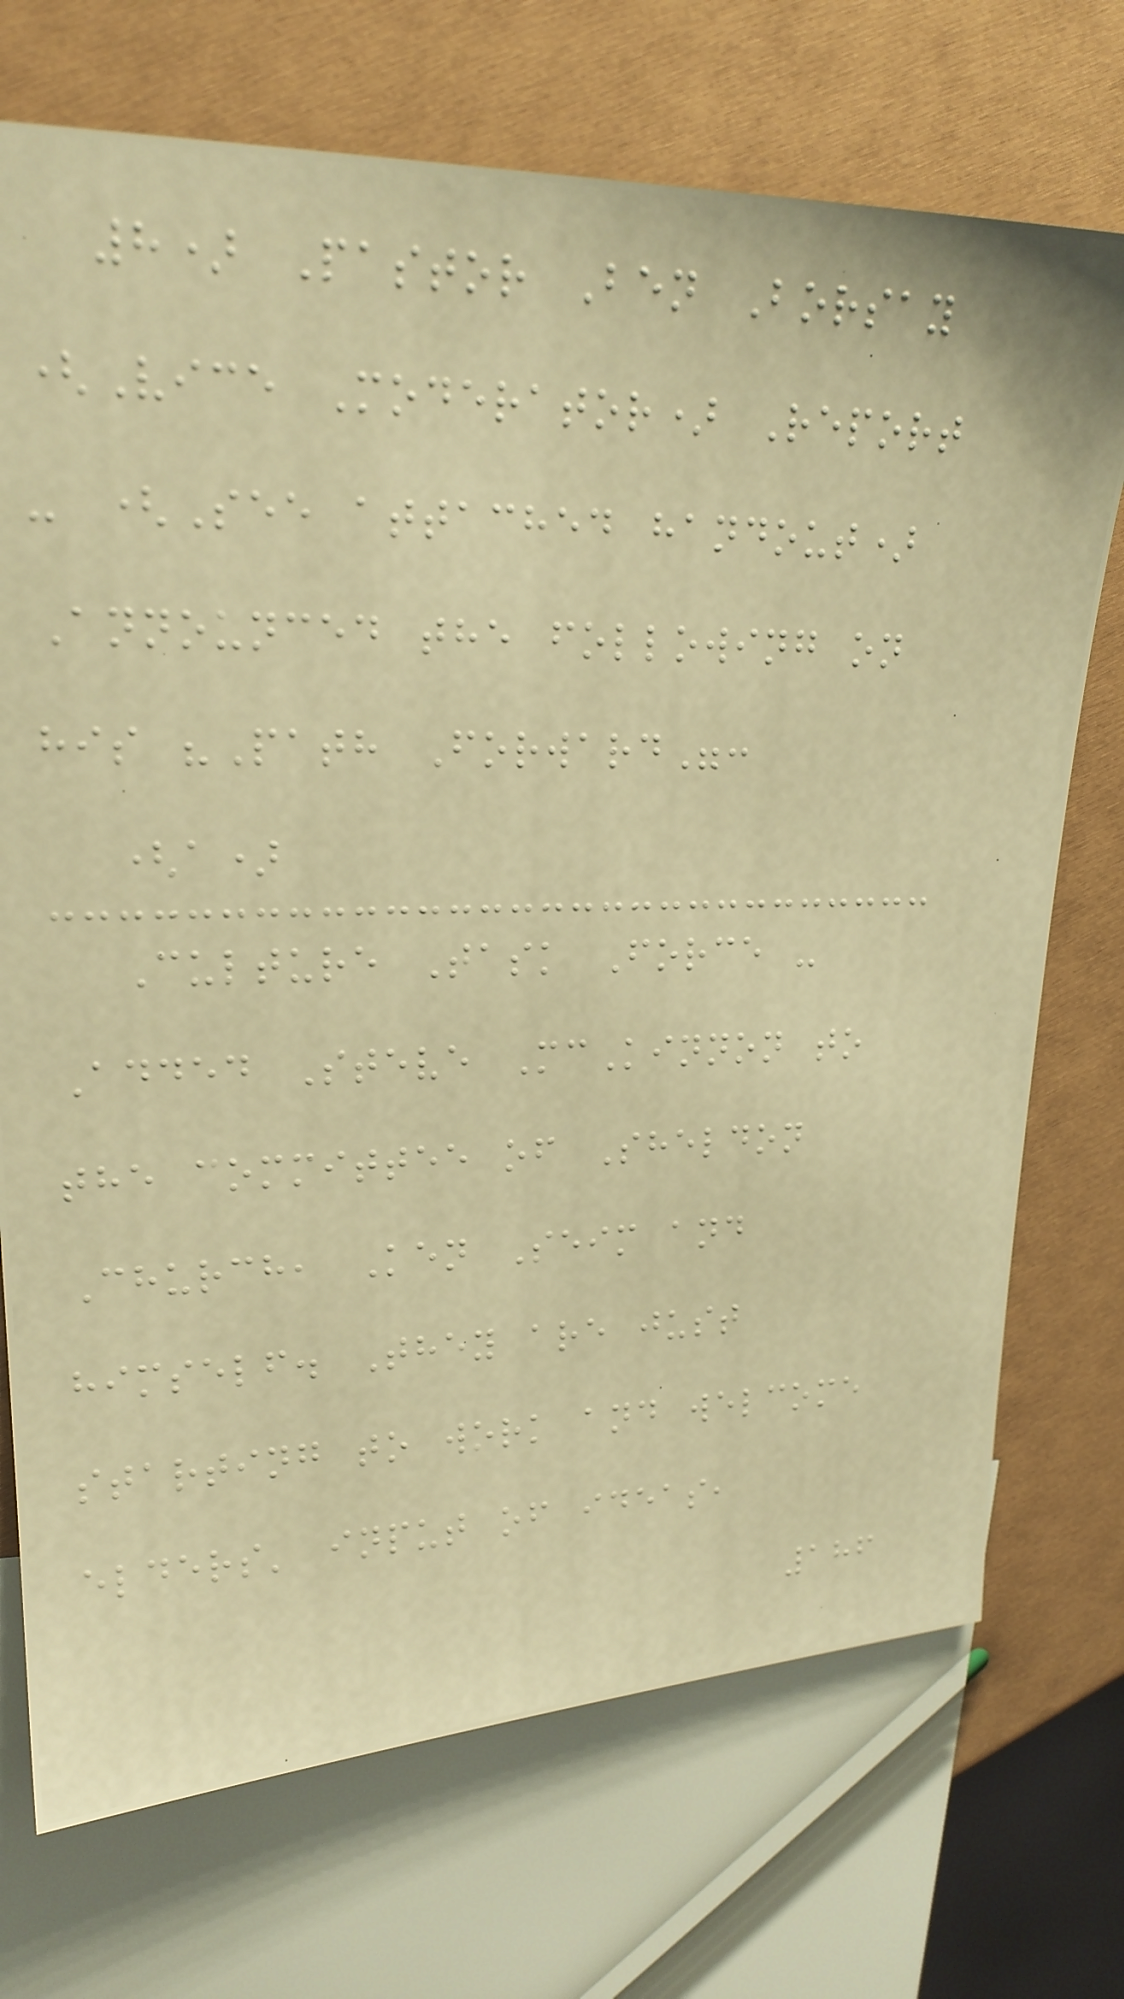8) Pastor Ben Borsay
(Vice Moderator) Report
- (See attached handout)
Announced the following on
his "Path Forward":
(a)
Culture Task Force -
Added Steve McKinnon to
the committee of Sheldon
Church, Ken Seim and
himself. They are just
starting to work and welcome
elders' input of ideas,
186
